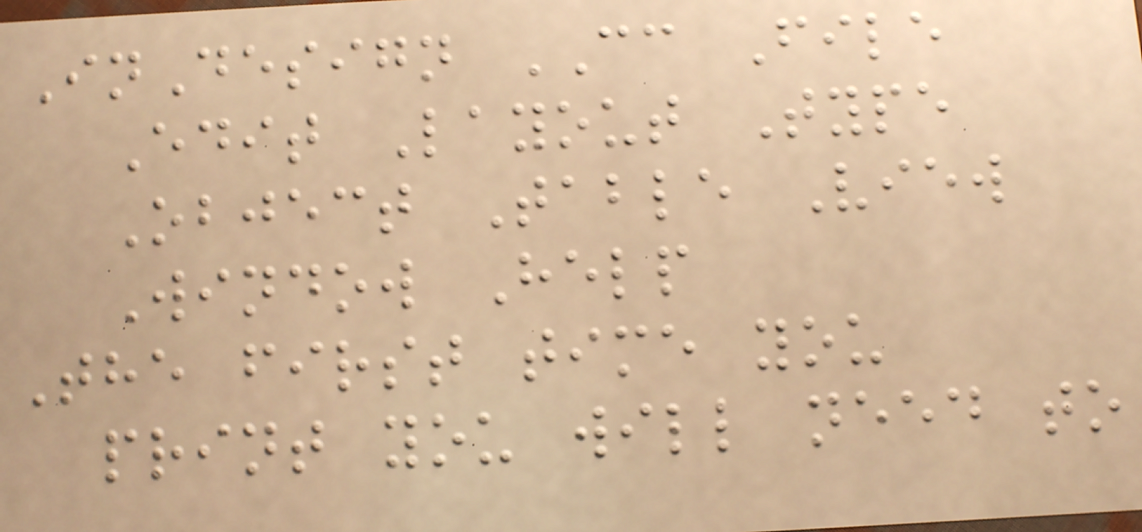InDesign CC File
Edit Layout Type
Object Table View
Window Help
The first time you
print you will need to
